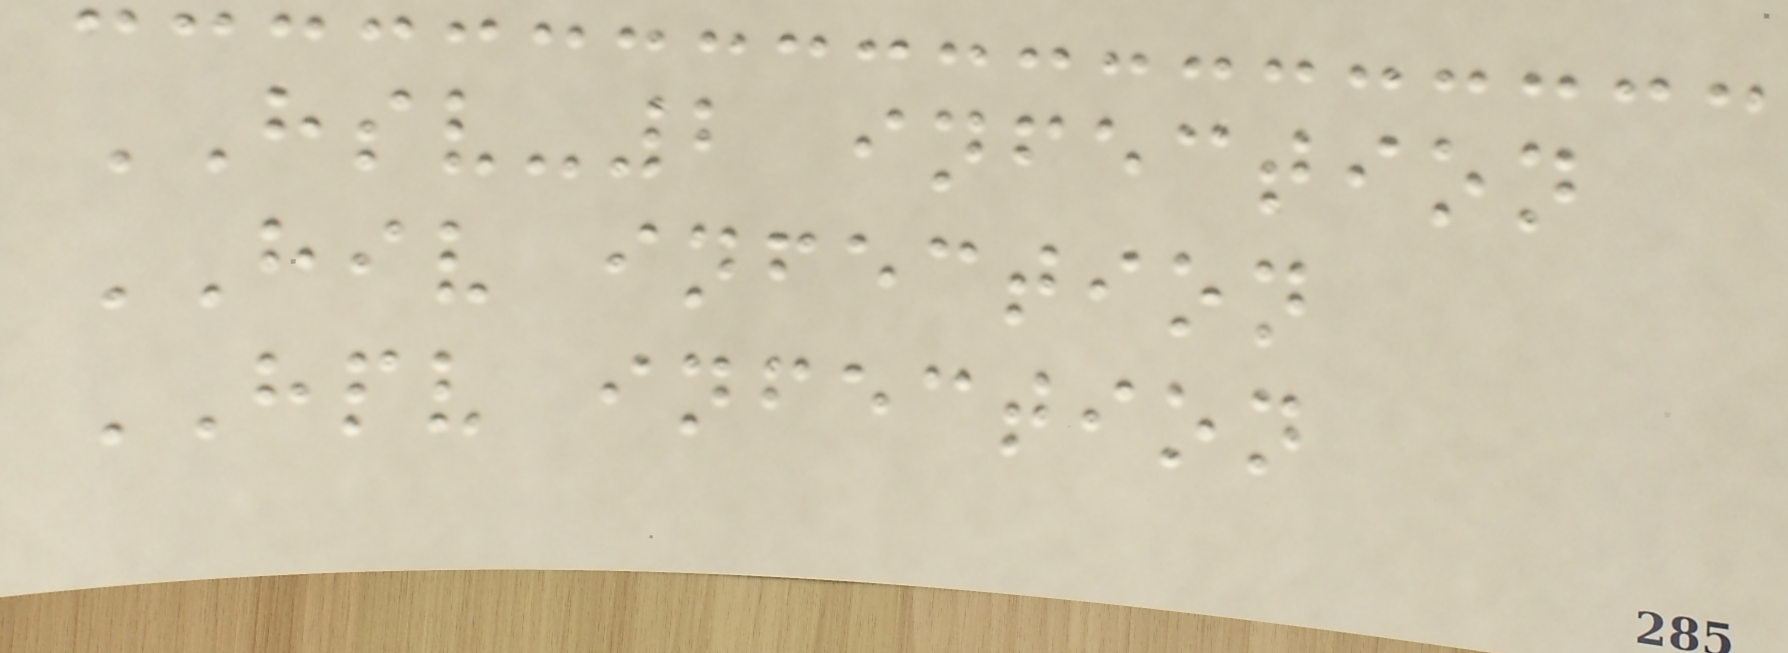HSV-2 infection
HIV infection
HPV infection
